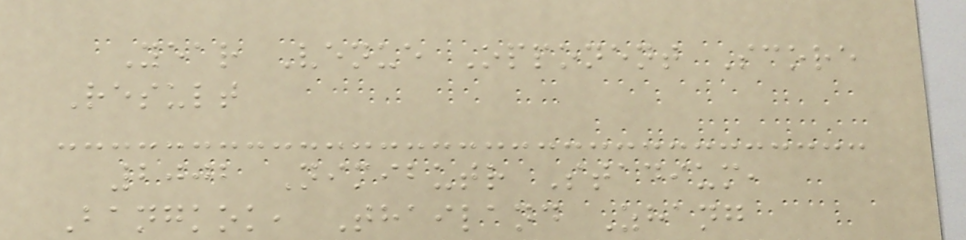Year Venue Opponent Score
Result
2002 Nimibutr Stadium,
Bangkok, Thailand Zhang
